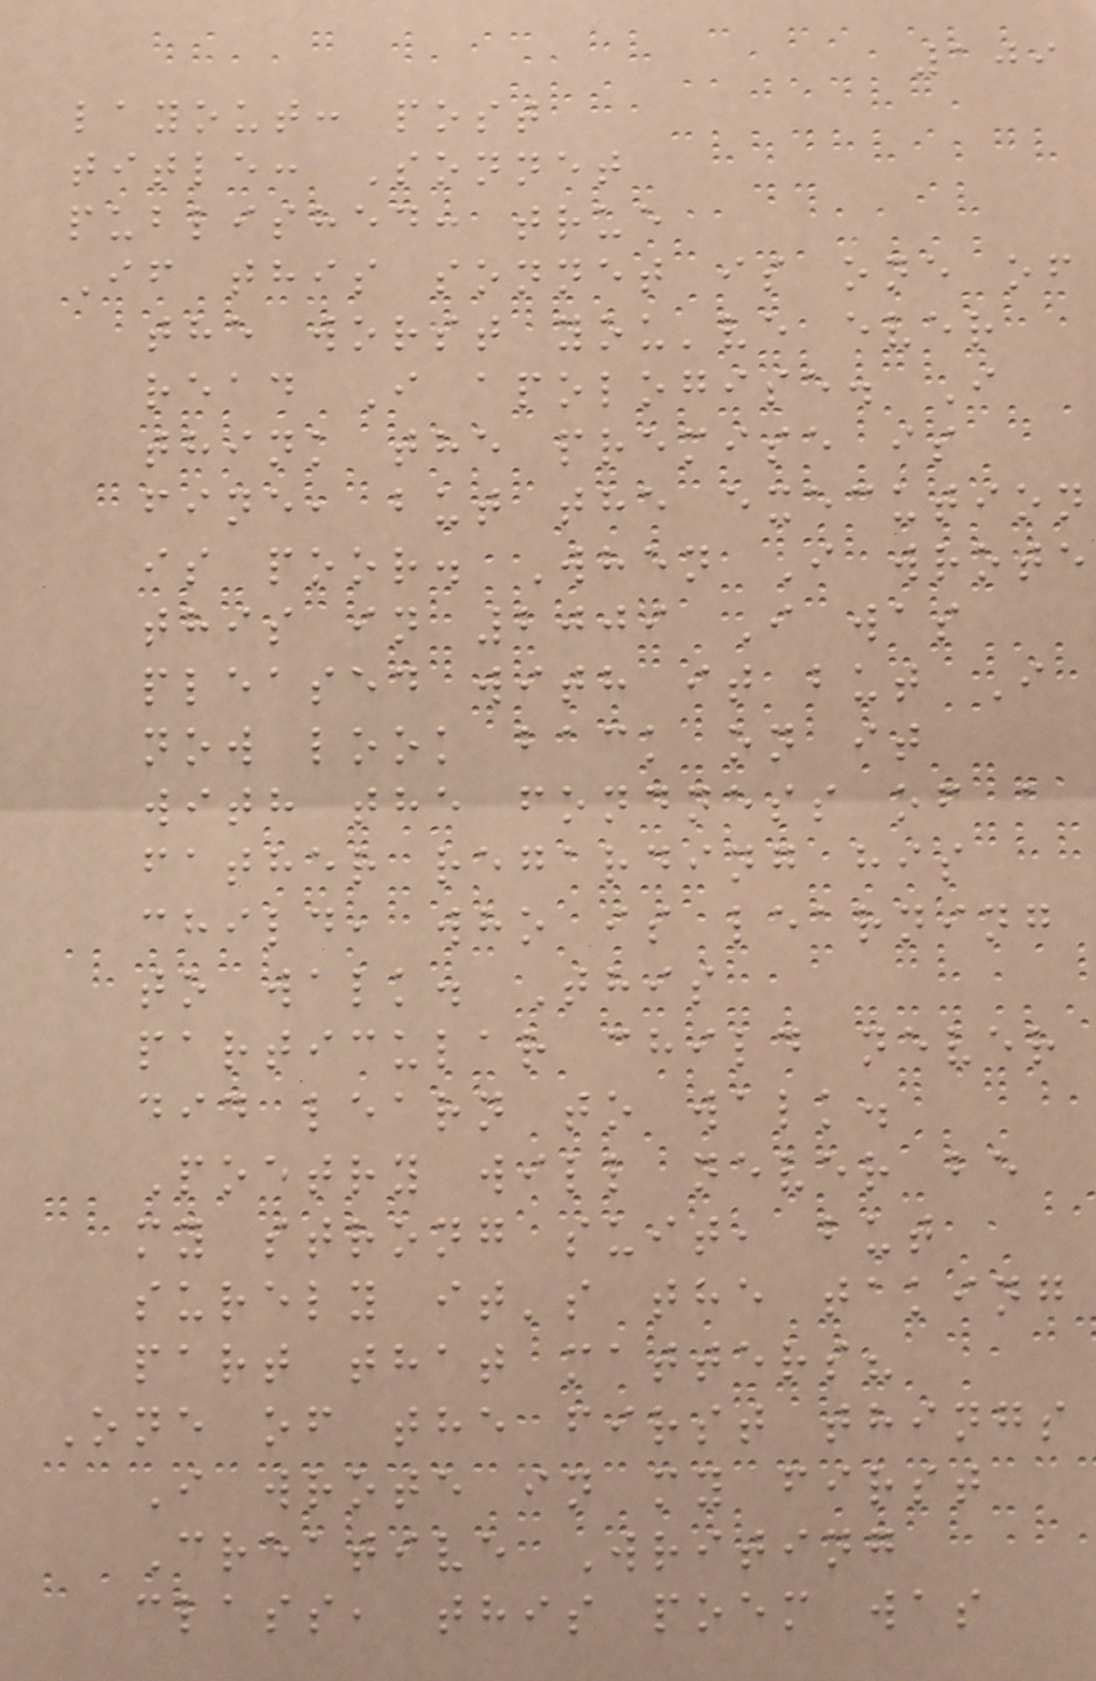109
layout: post
title: Sonnet
published: true
If this sonnet is one of
the worst you've ever
read I apologise. I
think the premise is
fine, but the execution
is poor. When I wrote
this in 2009 I was
pleased with it but I
now look back on it
with the fondness of a
father regarding his
child, who is learning
to walk. This
particular child never
did learn to walk.
Poetry will never be
my strong suit, but
surely it's the taking
part that matters?
One of the first things
I wrote in my first
Creative Writing
class, this poem was
